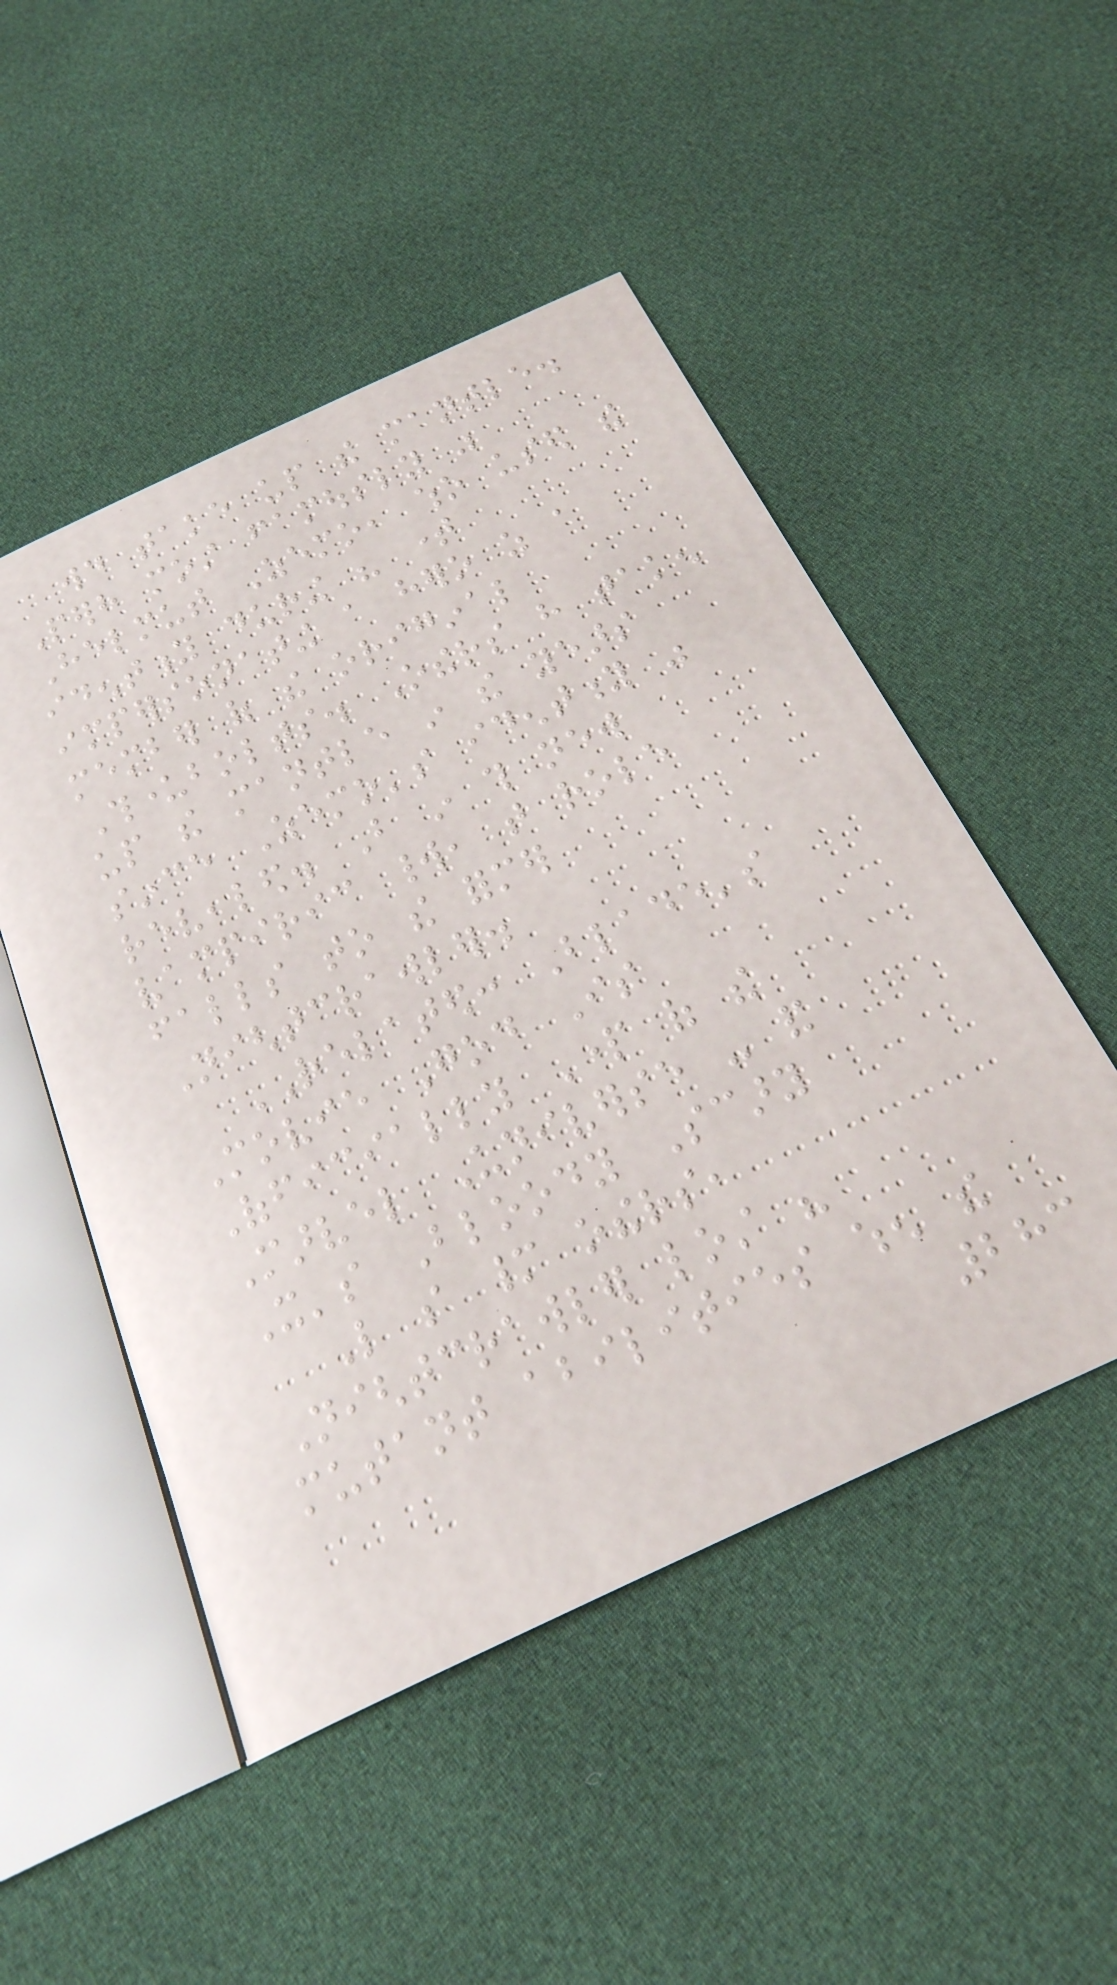would take up the mantle.
Perhaps most famously was
Helmut Zemo, who used the
identity during his time
impersonating a hero as a
member of the original
Thunderbolts. Others have taken
up the mantle in the years
since Zemo's identity was
revealed. But in this new
vampiric world, that role
falls to the former
Nightcrawler.
RELATED: Blade's
Movie God Is
Officially Part of the
Marvel Universe - and
It's Bloody Scary
Like so many others,
Nightcrawler lost his
mutant abilities when the
283
